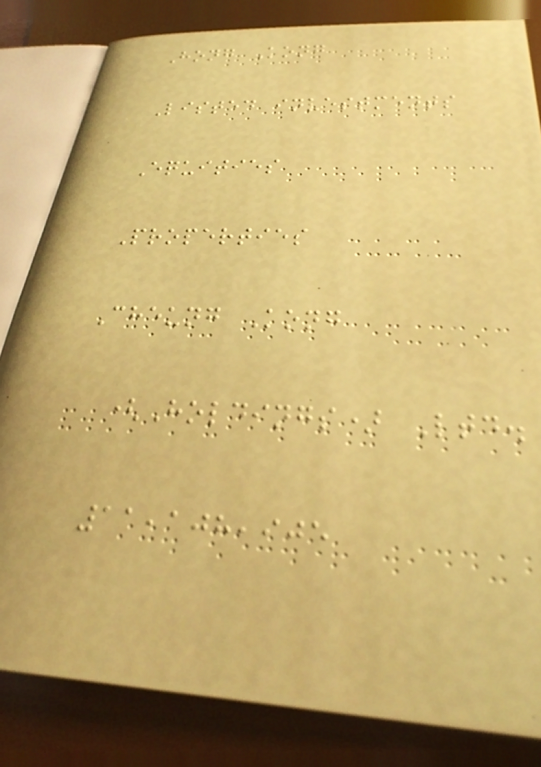Hong Kong
Listed investments
Equities
Properties
Cheung Kong
(Holdings) Ltd.
11,108,905
